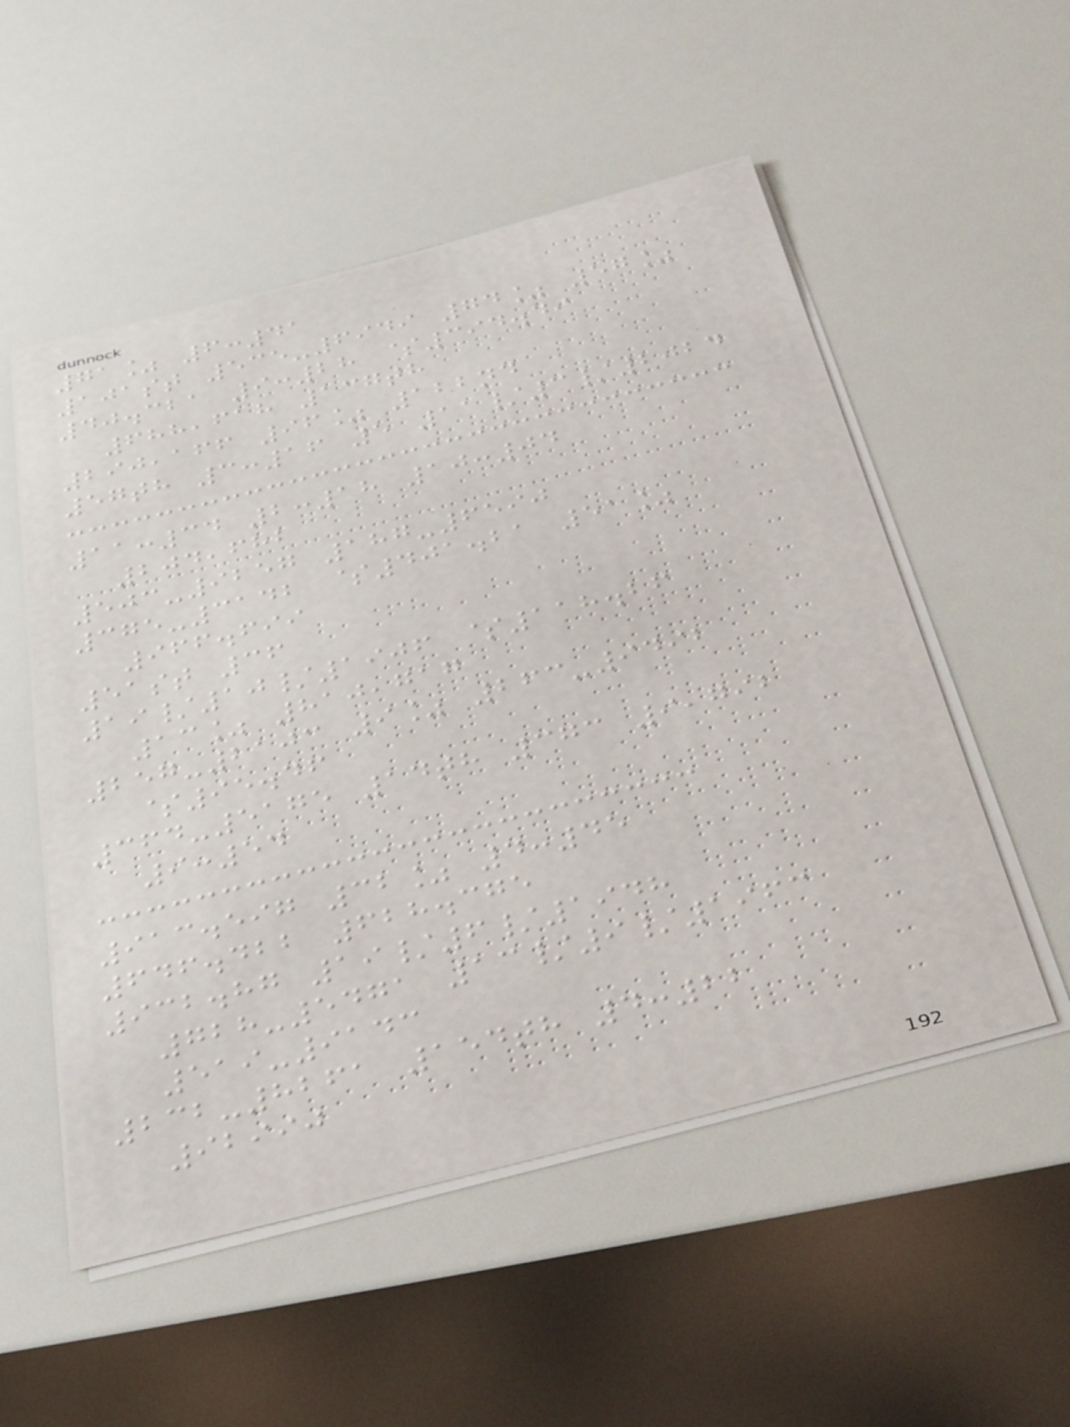71% 6:41
101st 535-6949 74% 57%
40.321 9:28 $394.49
688,618 137th
290,166 96% 122nd
57th 3:16 5 11/3/2024
11:34 2:18 10:04
204,682
503-9257 187-6590
375-3142 $401.21 51%
966.699
51st 36
19/10/1906 $118.26
13% 810,717
257-2103 9% 263-9492
$95.46
364-5175 14th 373 9,792
9:54
913.597 32% 4:45
646.422 628.375
932.87 19/6/1948
728-5471 13/9/1963
519-9143
232-8261 154th 4:22
92990
